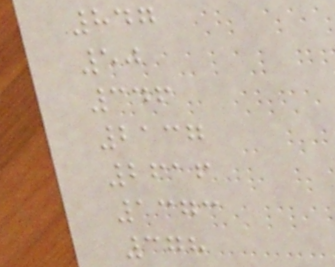847
50
346
2137
2616
1373
378
